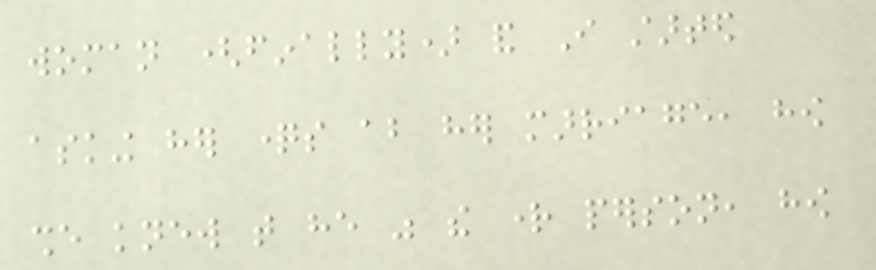woman (finally) and I started
asking her questions about her marriage, how
she knew that he was the right person, how
